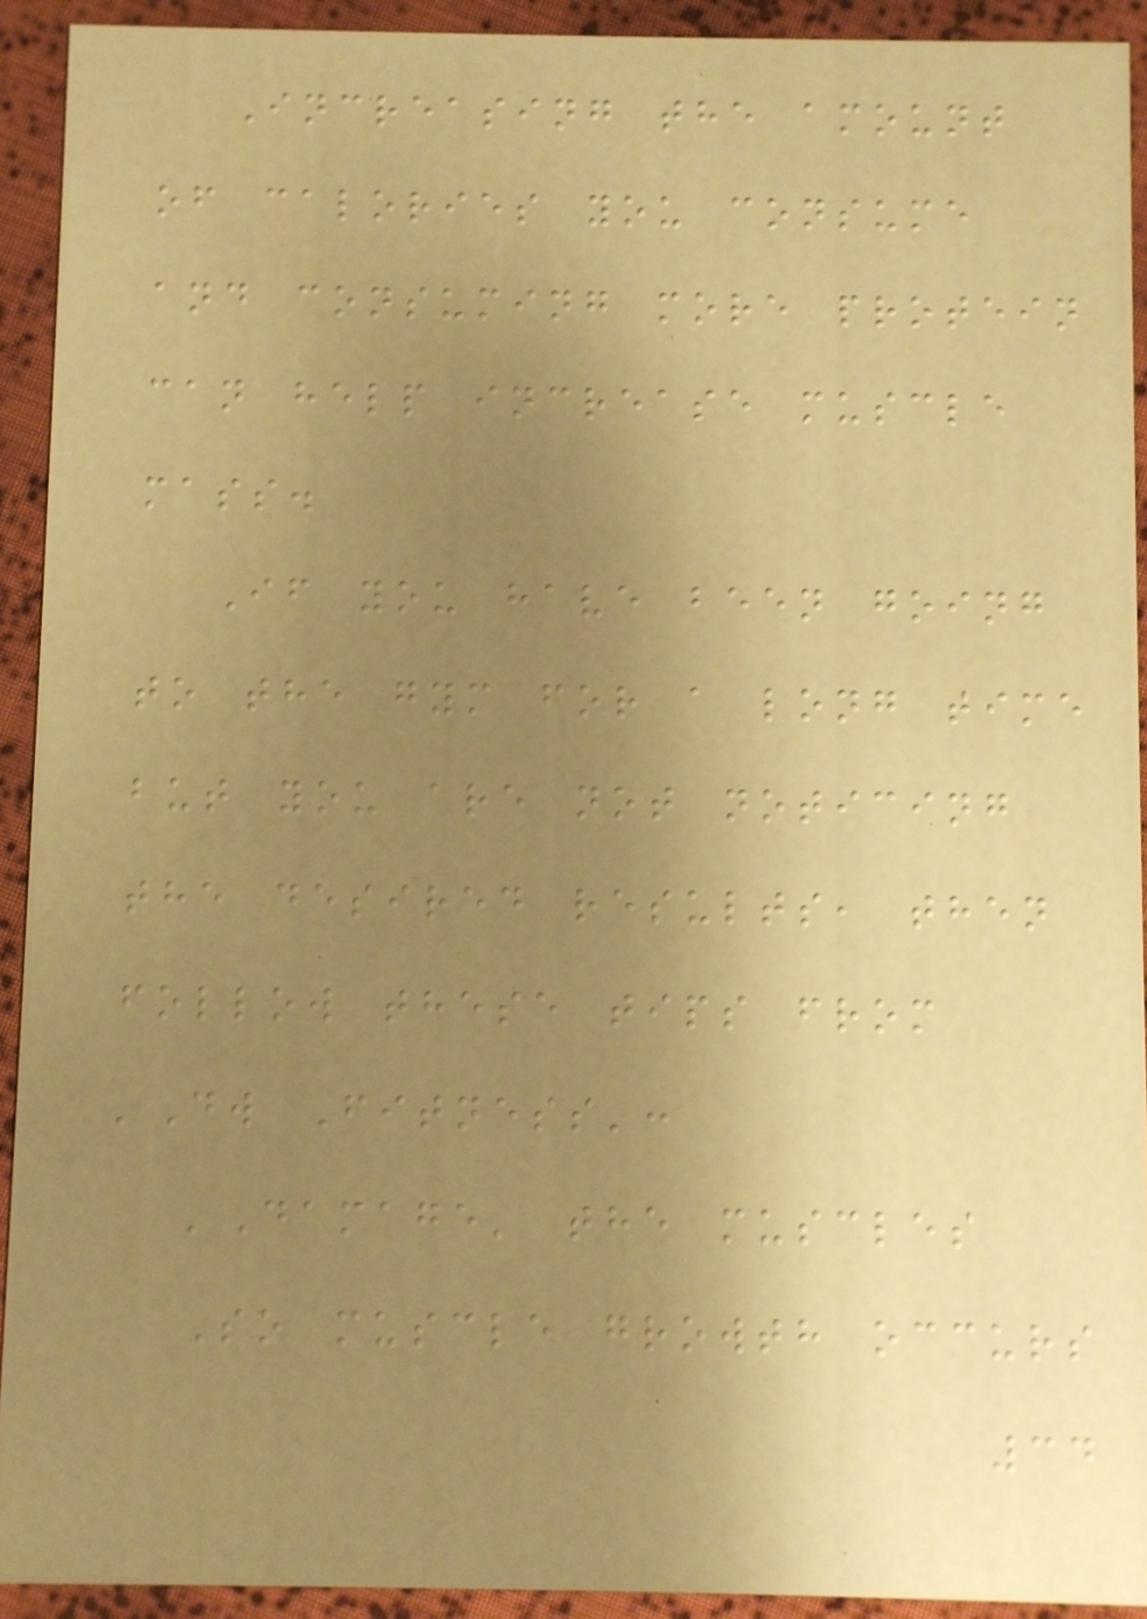Increasing the amount
of calories you consume
and consuming more protein
can help increase muscle
mass.
If you have been going
to the gym for a long time
but you are not noticing
the desired results, then
follow these tips from
'Dw Fitness':
'Damage' the muscles
So muscle growth occurs
34
